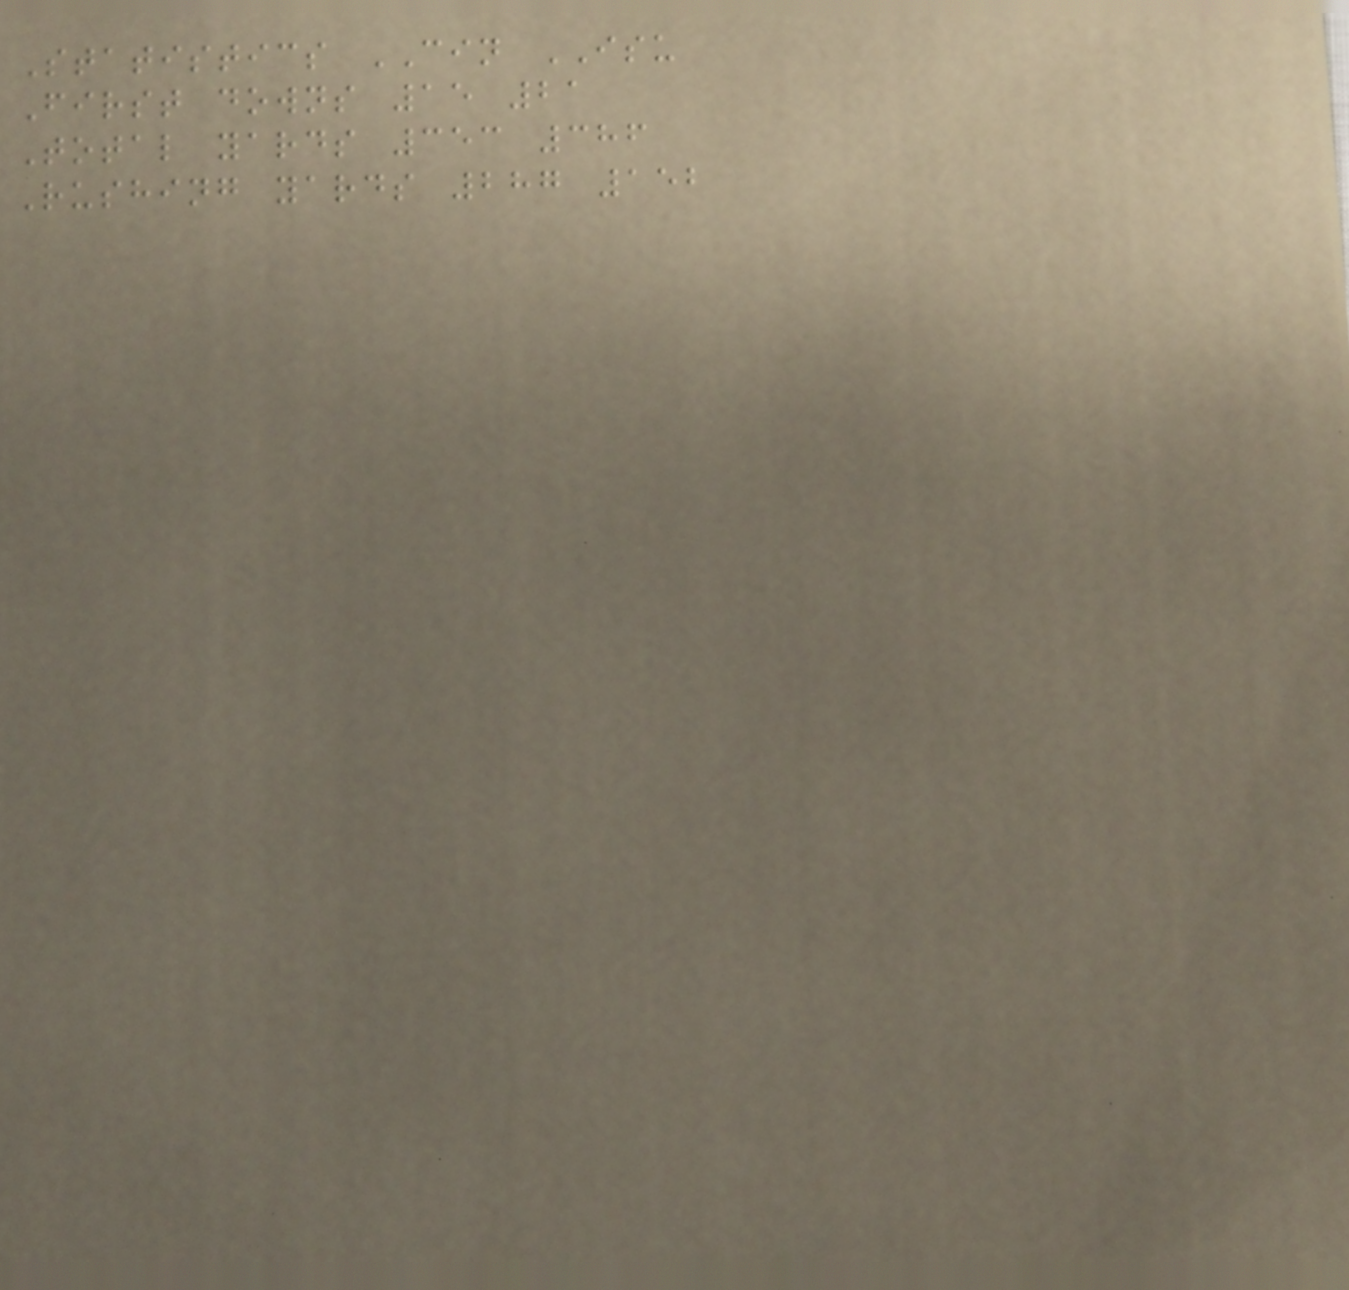Statistics CIN ISU
First downs 15 21
Total yards 353 386
Rushing yards 287 152
